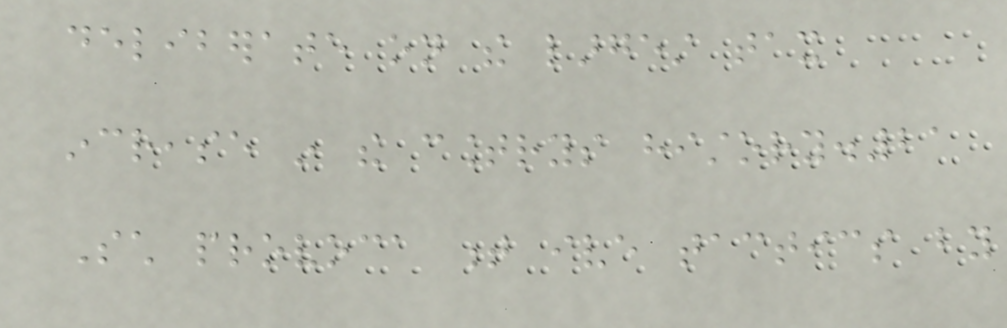deliberate on the largest tax
increase in the countrys history.21
Such provoca t ive tactics by
